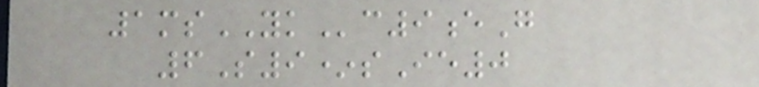1msYKc9eG
6S9*sIe0
